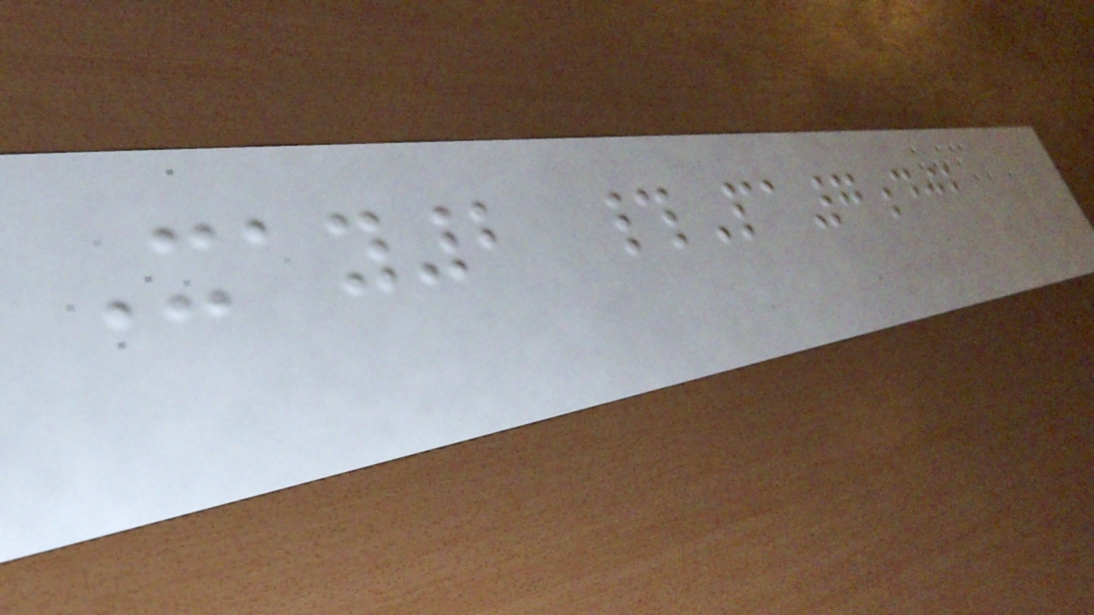Xay2 #Pa7djb
